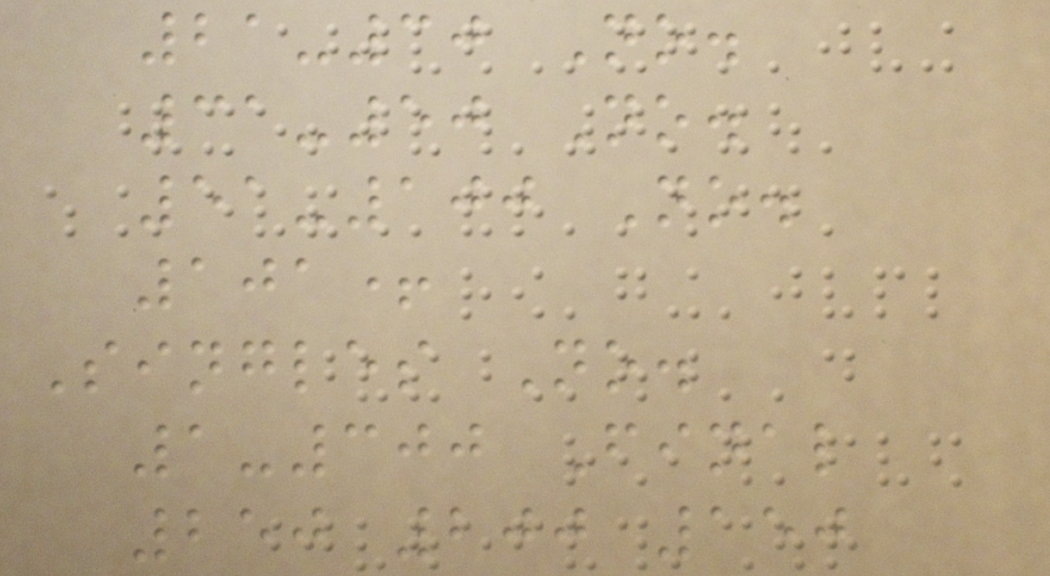21-30 No.
31-50 No.
51-100 No.
101+
Singles No.
1-300 Final
250 200 150
